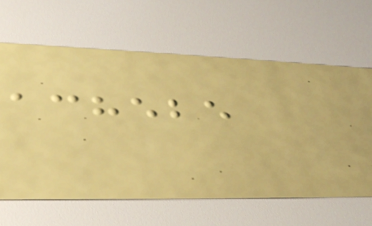achebe
